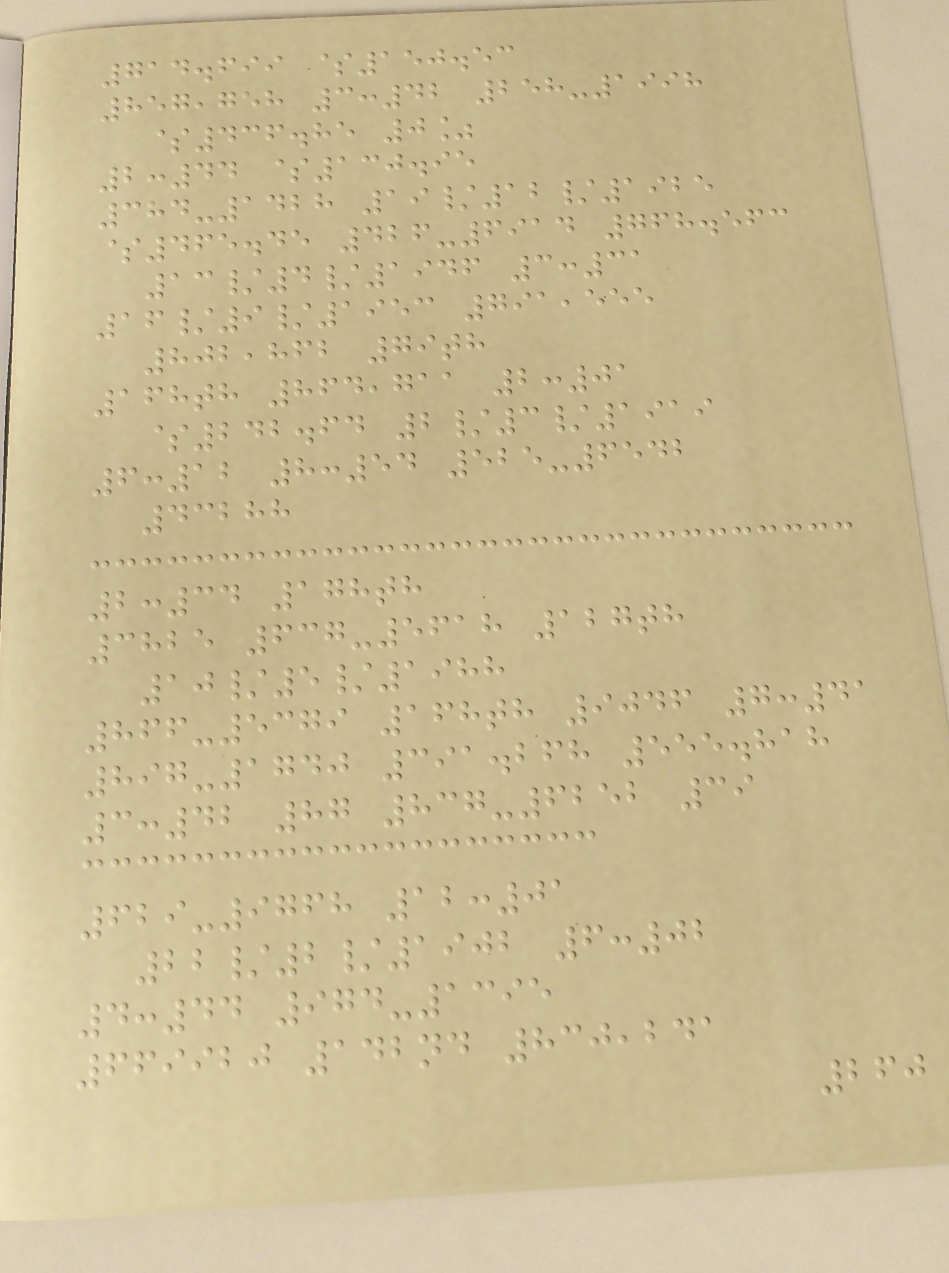714.699 $150.53
857,758 3:42 258-1998
$436.85 0%
2:44 $130.95
384-1428 19/12/1925
$465.45 426-6914 768.563
13/4/1946 3:31
16/9/1953 791,555
802,862 79th
168th 864,711 2:01
$242.64 2/3/1919
6:12 8:54 525-6542
43288
2:34 178th
3825 637-5618 127th
10/5/1988
866-5379 168th 9046 7:41
897-1740 391.268 555.818
3:42 87 837-6252 39
629-9768 12:01
22/2/1902 6:02
4:44 974-1395
669920 142nd 830,241
260
